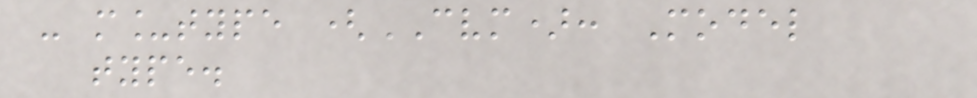- m_type (CVM): Model
type.
